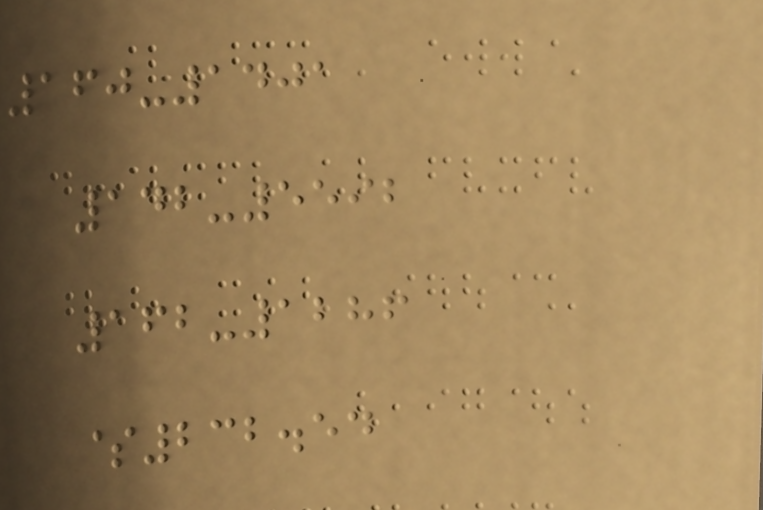160-1401
142-5592
162-1286
$232.54
